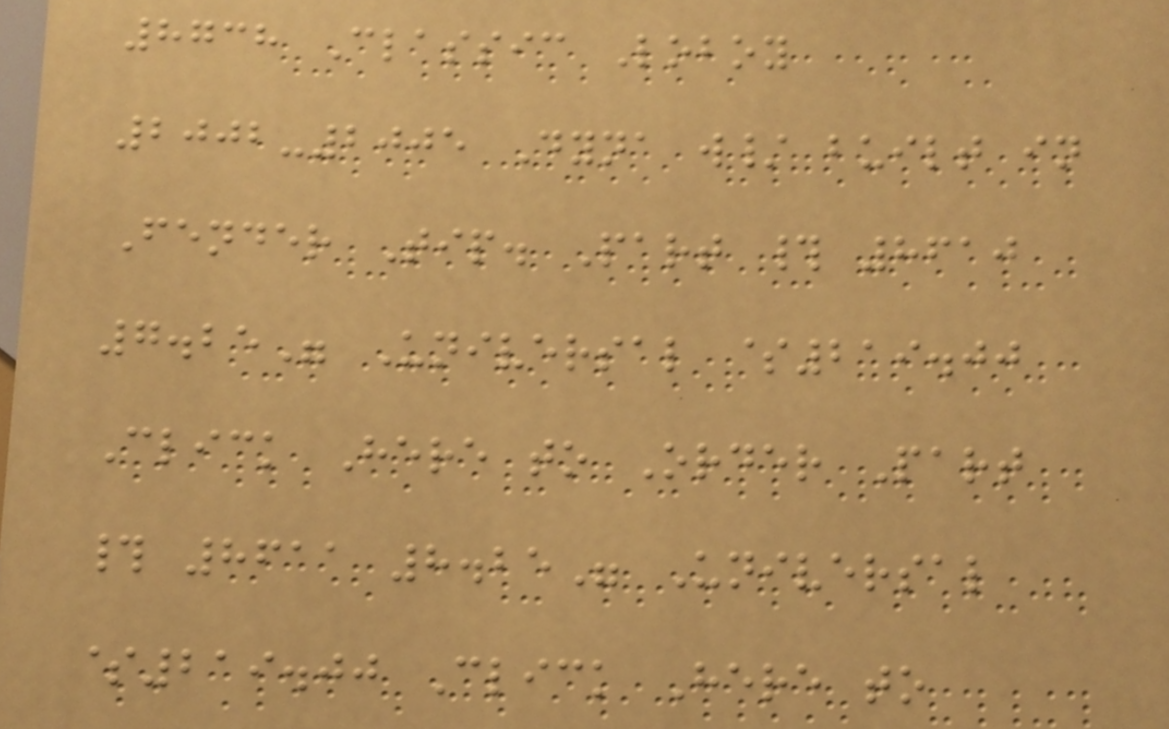8738 Classic Loboy
2002-2005 Dyna w/ built in
Fender Tip. Part # 8610
7.25" Universal $219.00
Click Here to Order Part
# 8611 8.25" Universal
$219.00 Click Here to
